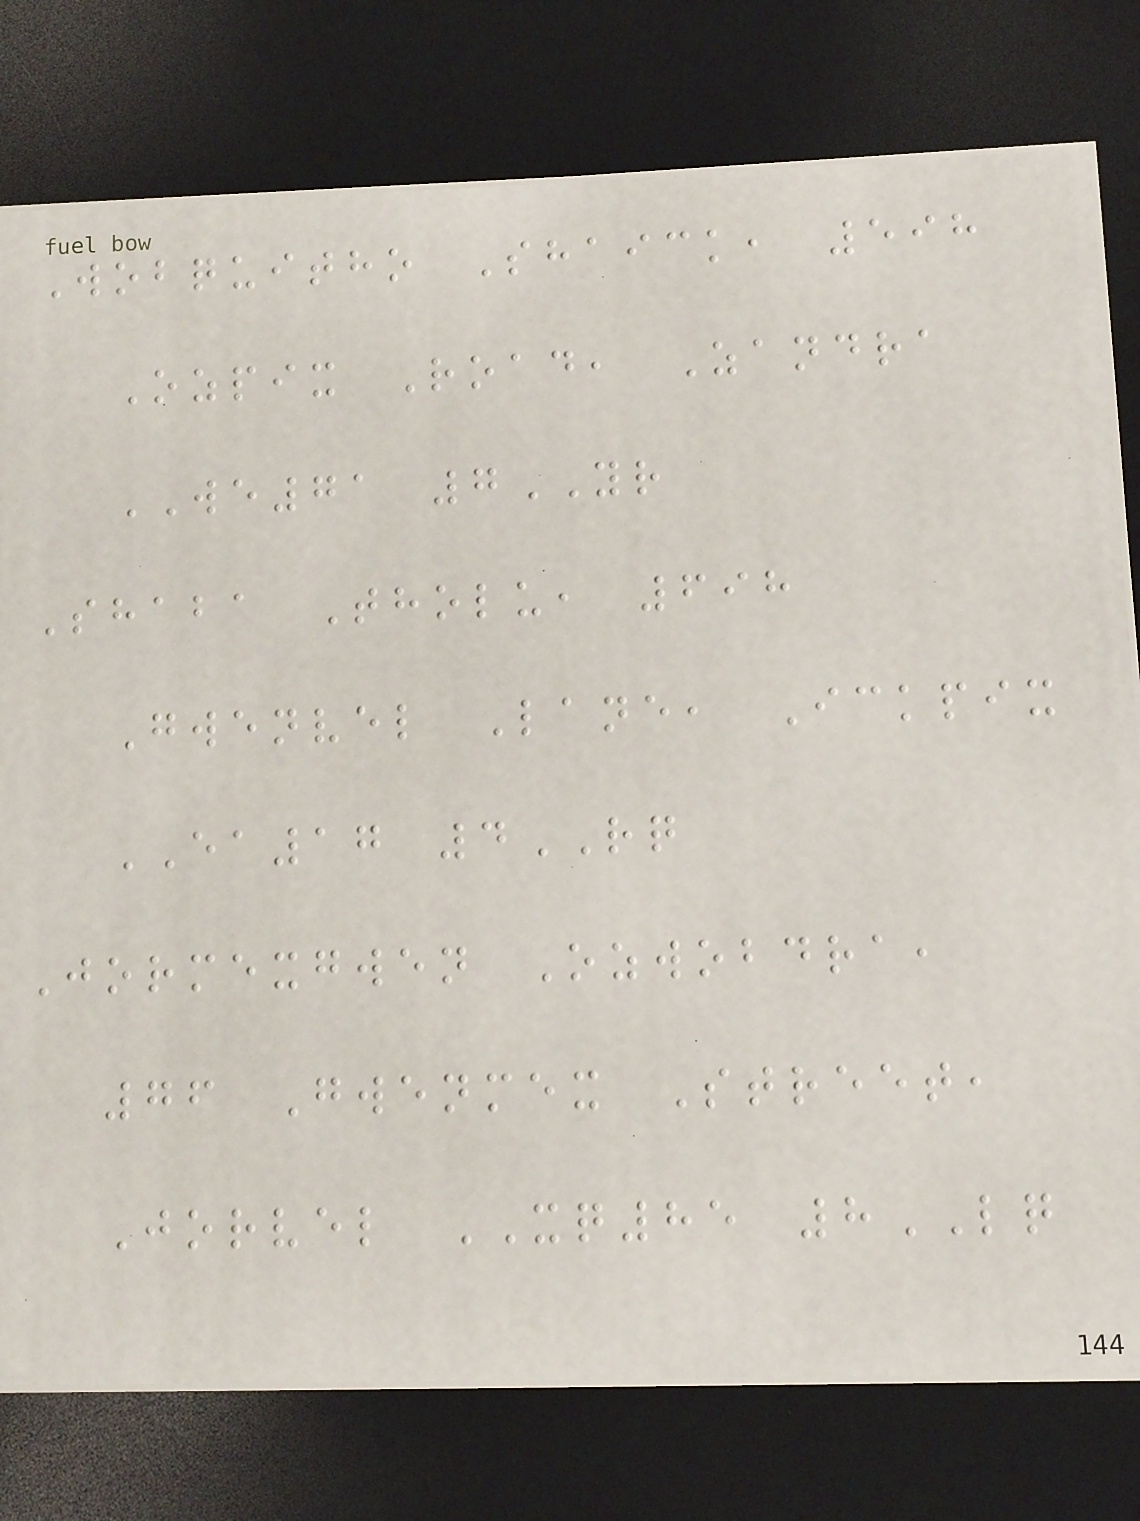Wobquitho Shaick, 598
Ozpix Road, Zandra
WE71 7YR
Shaba Tholu, 698
Gwenvel Lane, Ickpix
EA17 4RQ
Jormexgwen Ozwobdra,
76 Gwenmex Street,
Jorvel XQ85 8LQ
